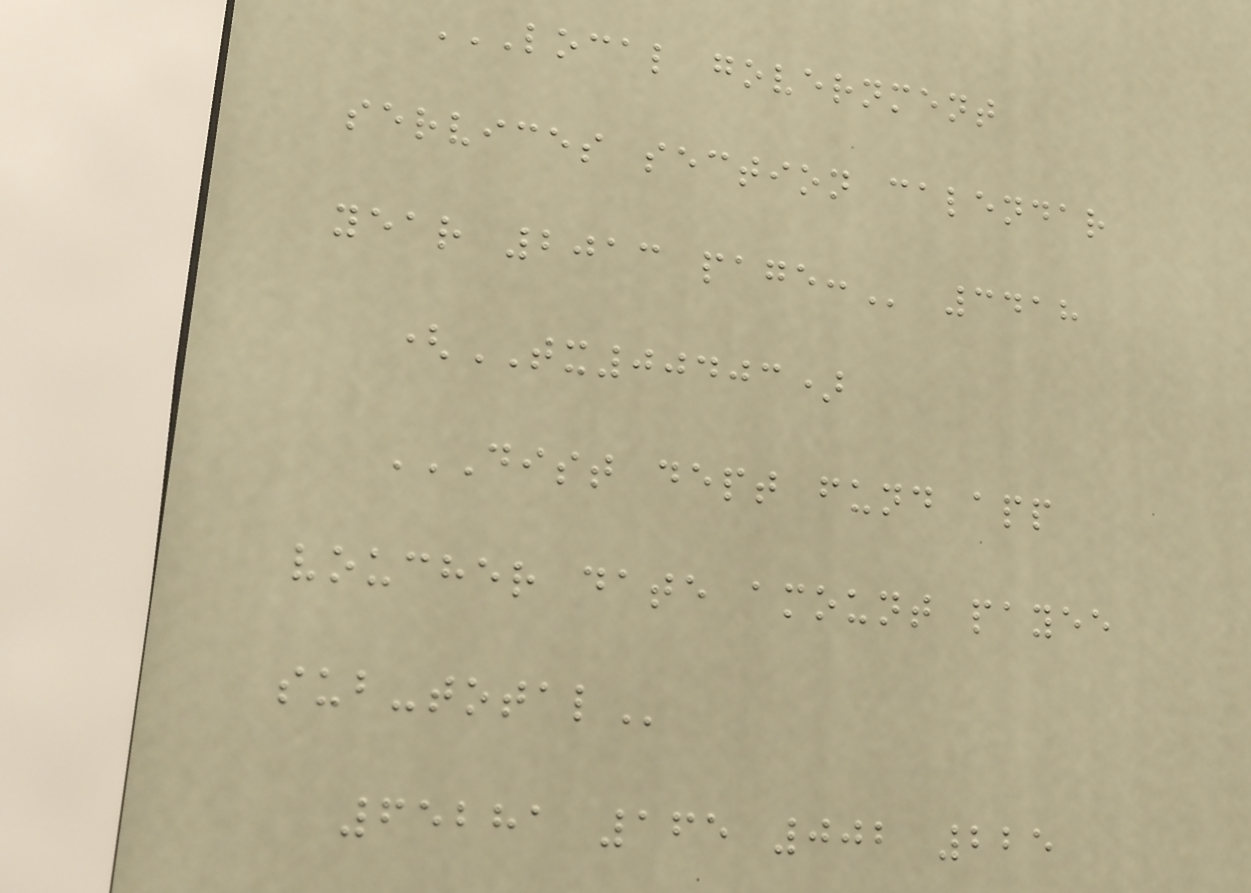LOCAL GOVERNMENT
SERVICES SECTION CALENDAR
YEAR 2013 PAGE: 3418
(TX00403)
DIST DEPT FUND APP
VOUCHER DATE AMOUNT PAYEE
SUB-TOTAL
65281 165 002 225
